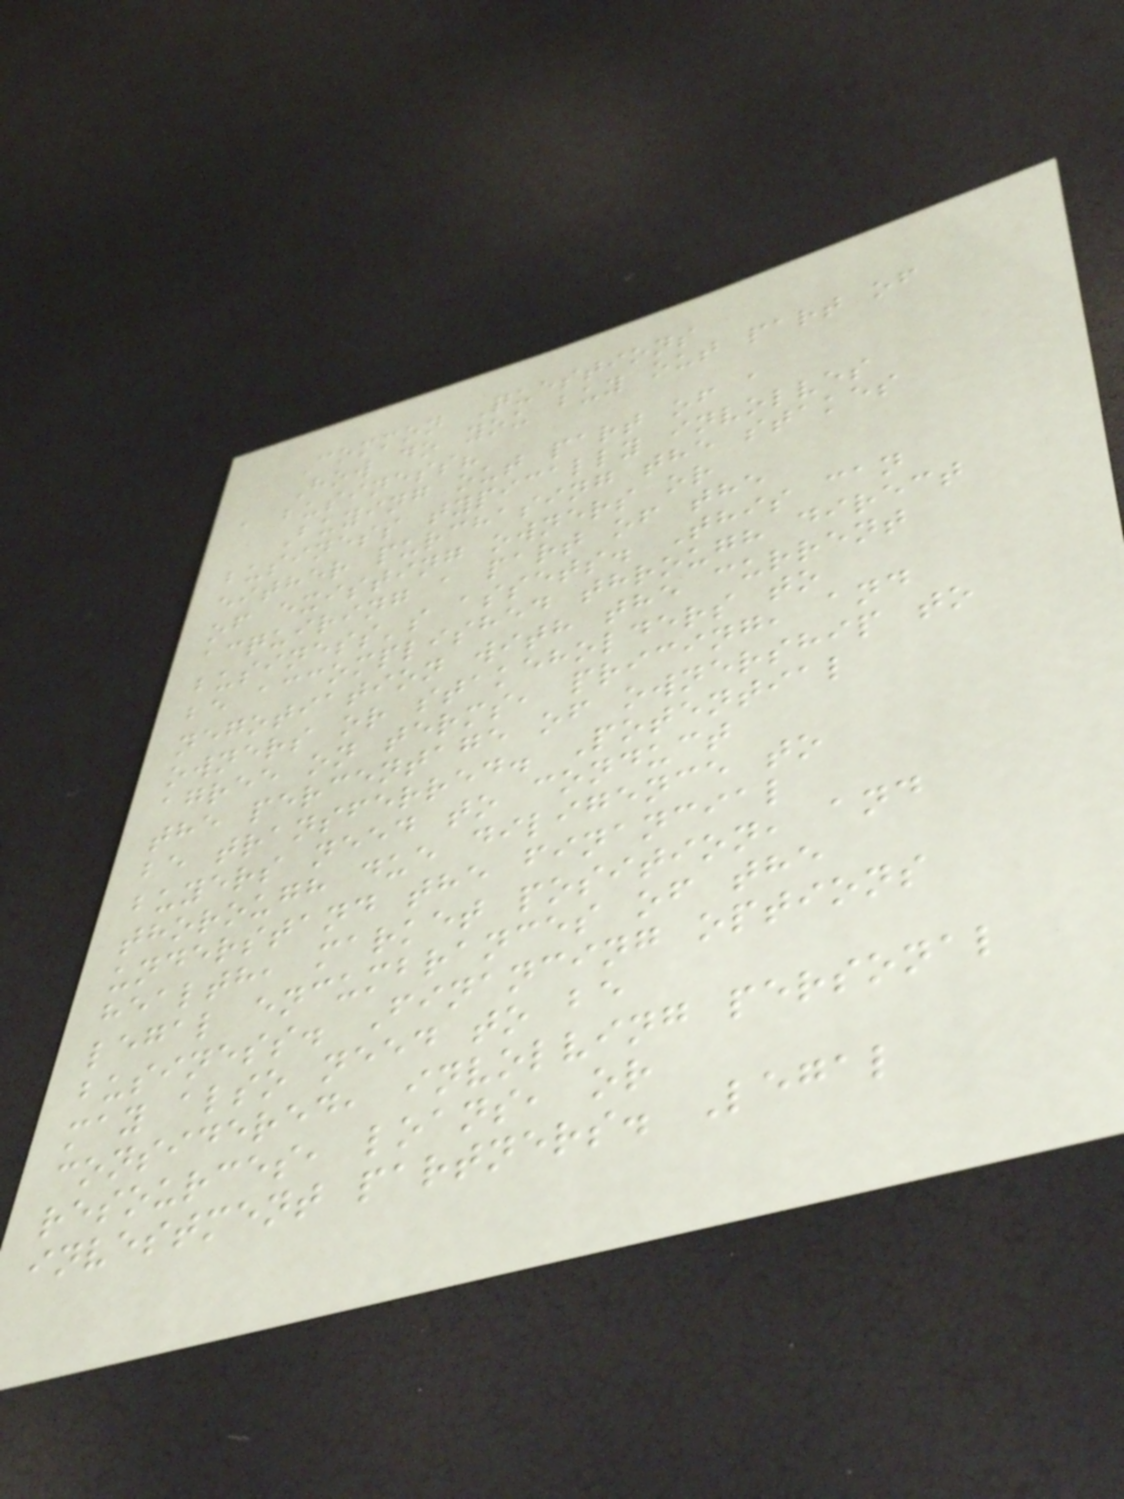Common Questions
How do you buy out part of
a business?
Buying out part of a
business typically involves
either purchasing the stakes
of existing owners or
acquiring a part of the
business's assets. This can
be accomplished through direct
negotiation with the current
owners or stakeholders to
agree on terms, pricing, and
the percentage of ownership to
be transferred. Potential
buyers need to conduct
thorough due diligence to
understand the financial
health, market position, and
legal encumbrances of the
business. Financing options
may also need to be
considered, involving personal
resources, loans, or
investment partners. Legal
